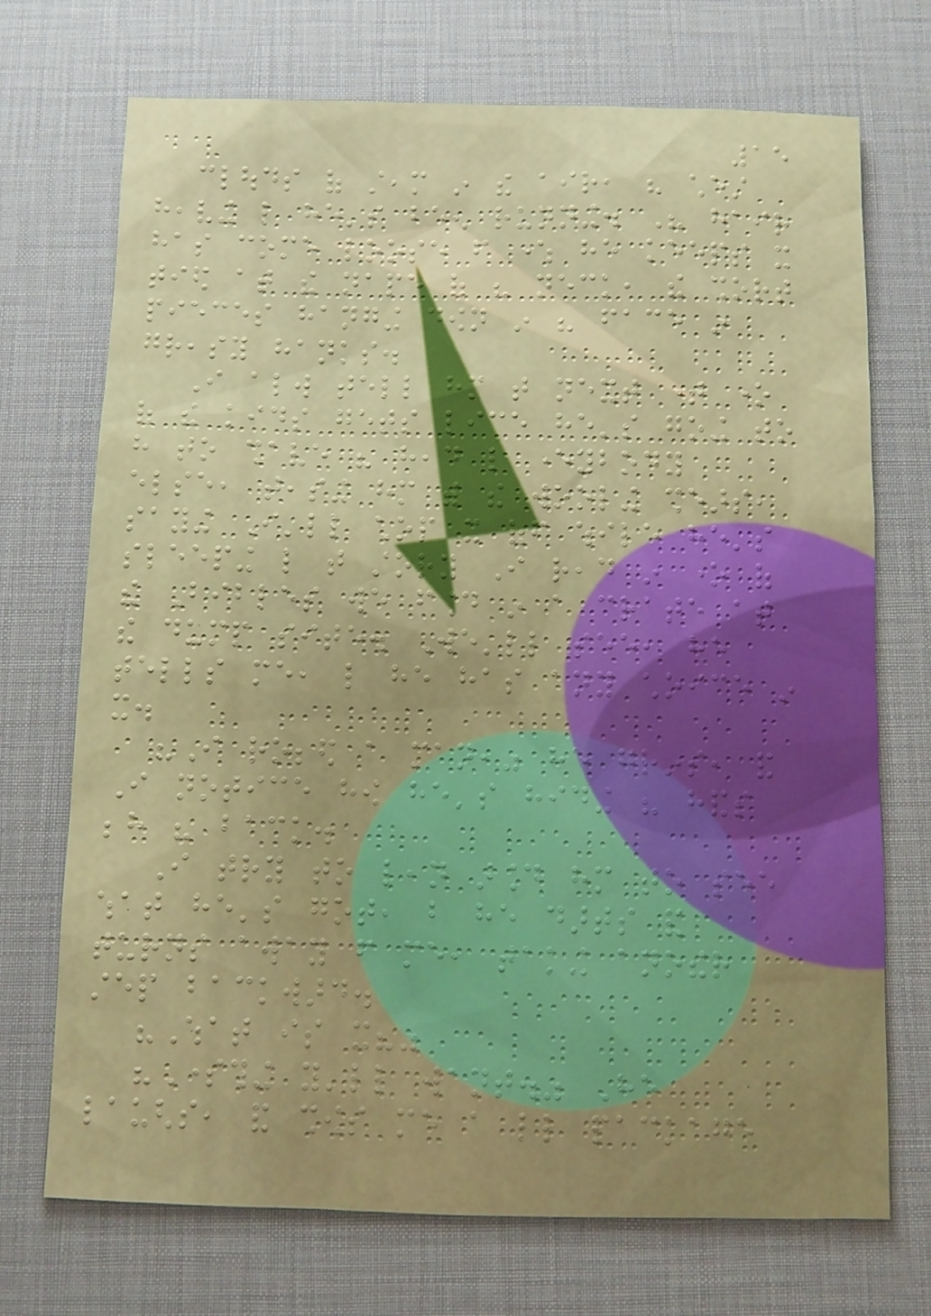15
clouds of steam in the air, his chest
heaving like he's been running. His hair
has come loose from where he keeps it
tied at the nape of his neck, the short
pieces hanging down in his face in
greasy hanks.
I always tell him that next time one
of the kids gets lice he's going to
have to shave his head like everybody
else, teasing him with the wooling shears,
saying I'll chop it off while he's
sleeping like that story I read in one of
the Bibles we found in a crate at
the dump site. We'll see, he
tells me, like he has any choice in
it.
"I robbed a man," he grins, and
I notice how he's hiding his hands
behind his back.
I try to lean around him to see
what he's got, but he darts and
turns away from me, taking another
step backward.
"What is it?"
"Something you'll want." He
laughs, and shows me a little package
